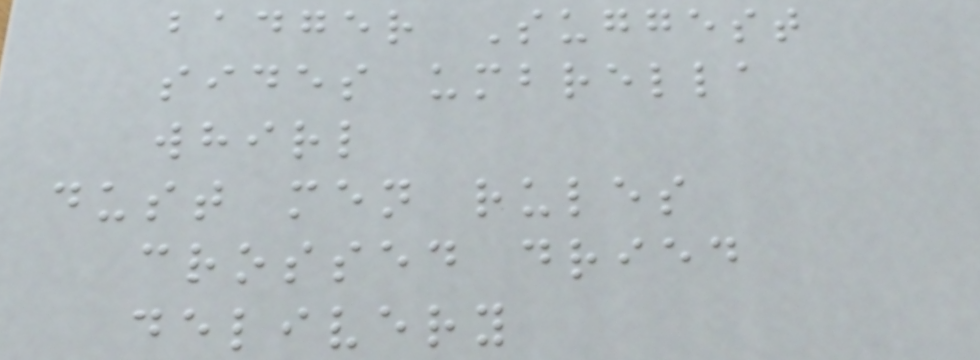badger Suggest
sides umbrella
whirl
dust men rules
crossed dried
delivery
